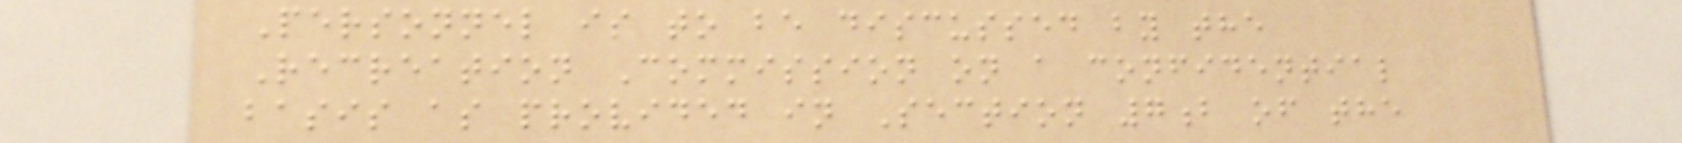Personnel is to be discussed by the
Recreation Commission on a confidential
basis as provided in Section 7b of the
